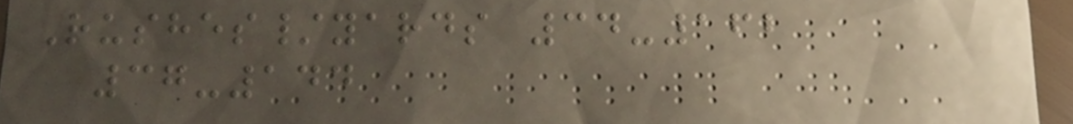Rushes/yards 34-162
37-144
